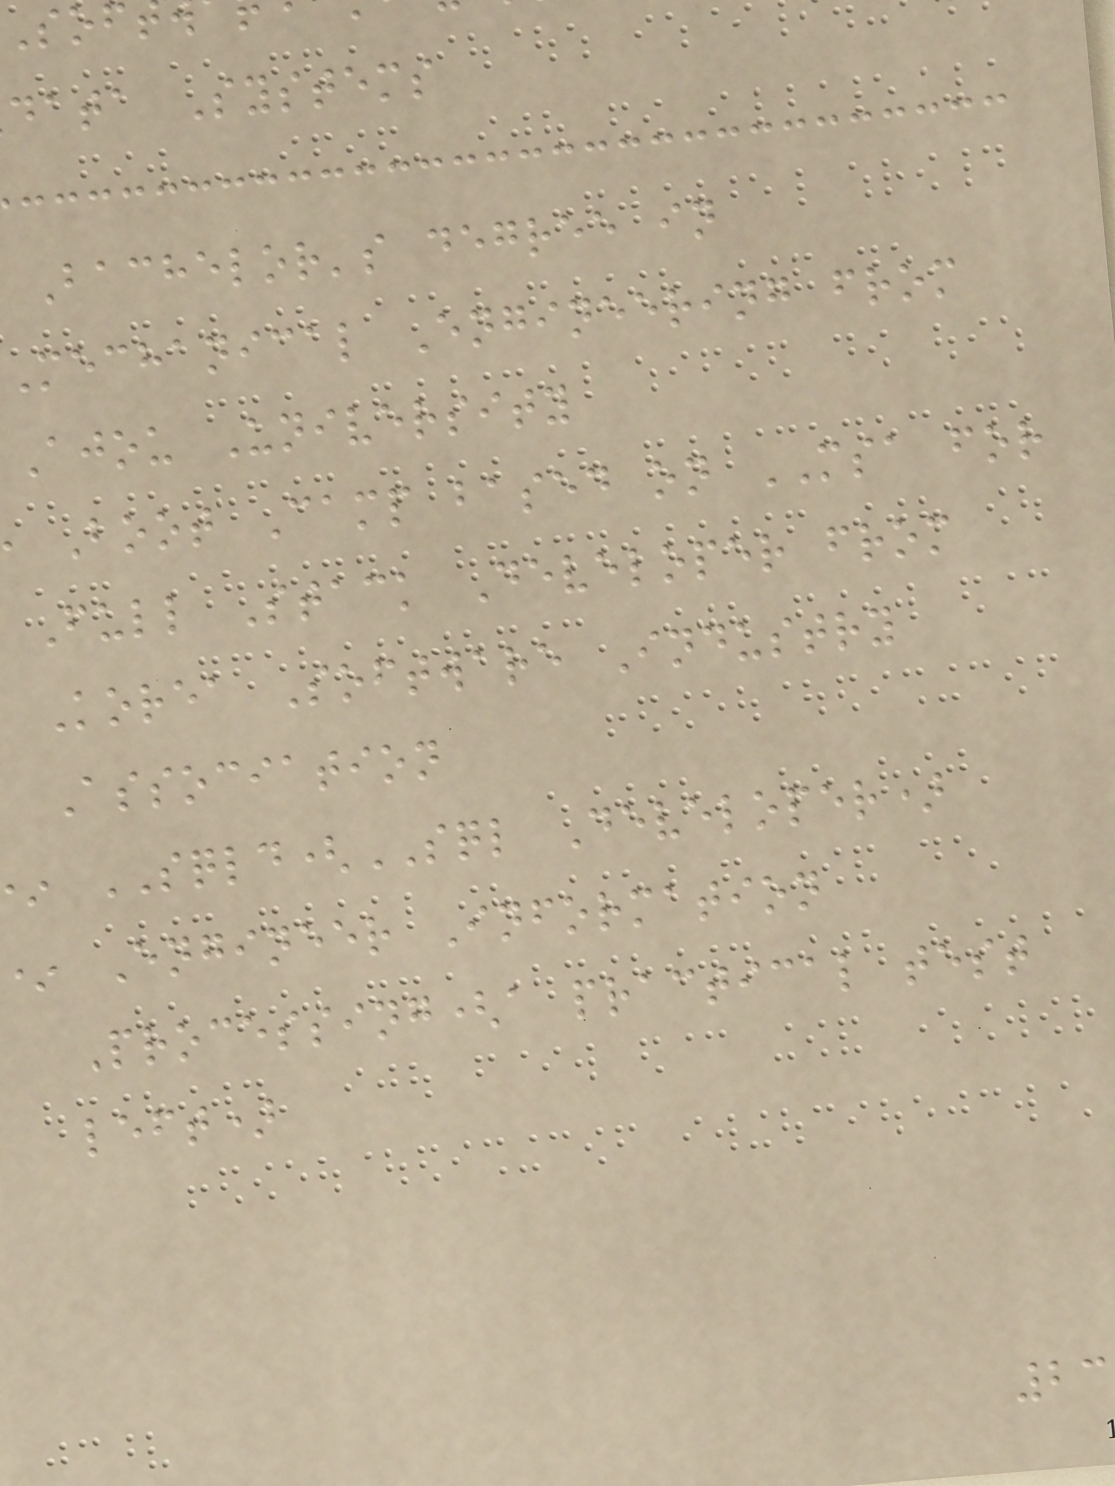data Systems
Bachelor's degree in
Mechanical Engineering from
Ajou University
Boot Camp based on MSA for
Full Stack Developer from
Korea Software Industry
Association
SQLD(SQL Developer)
Engineer Information
Processing(a practical test
left)
